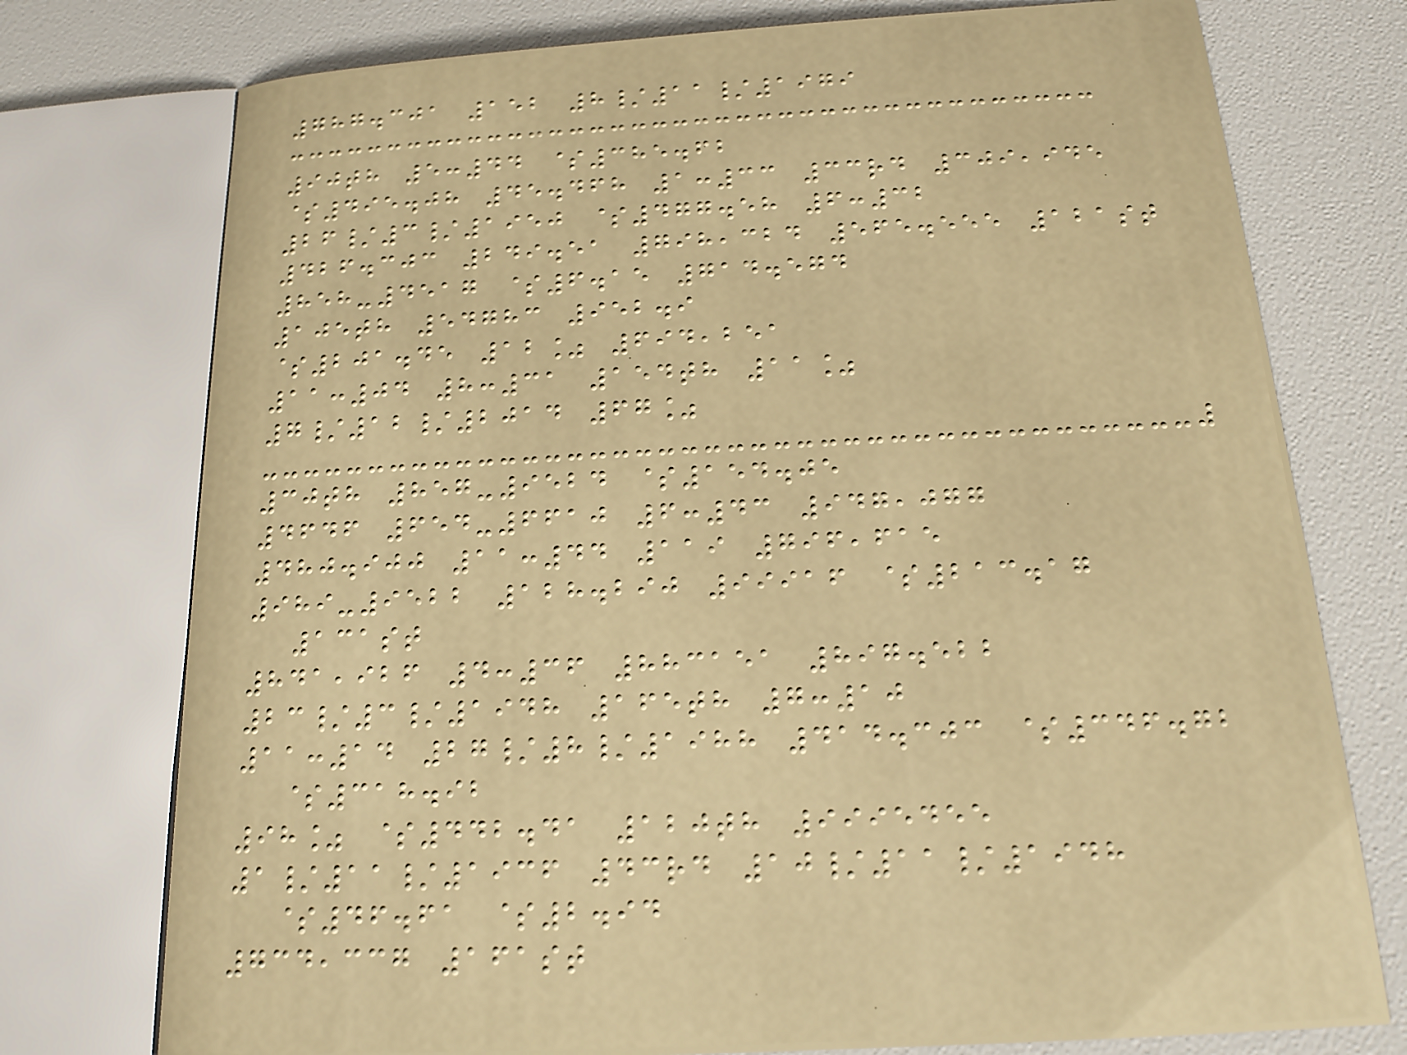787.301 152 8/11/1979
90th 5:44 $385.62
$495.08 45.468 1:33 33rd 309,945
26/3/1950 $477.58 6:32
426.303 249.51 798,324 565.555 121st
858-4517 $6.15 714.574
105th 54783 952.9
$201.45 12% 694,251
11:04 8:31 154th 11%
7/12/2014 67%
30th 857-9524 $154.05
4646 654-6610 6:43 947,077
480.900 11:44 119 796,615
989-9522 128.290 99916 $213.17
131st
841,926 4:36 883151 897.522
23/3/1948 165th 7:10
11:14 27/8/1988 414.303 $346.72
$318.92
98% $442.41 120th 9995455
1/11/1936 43rd 10/11/1948
$46.61 $2.94
734,337 161st
